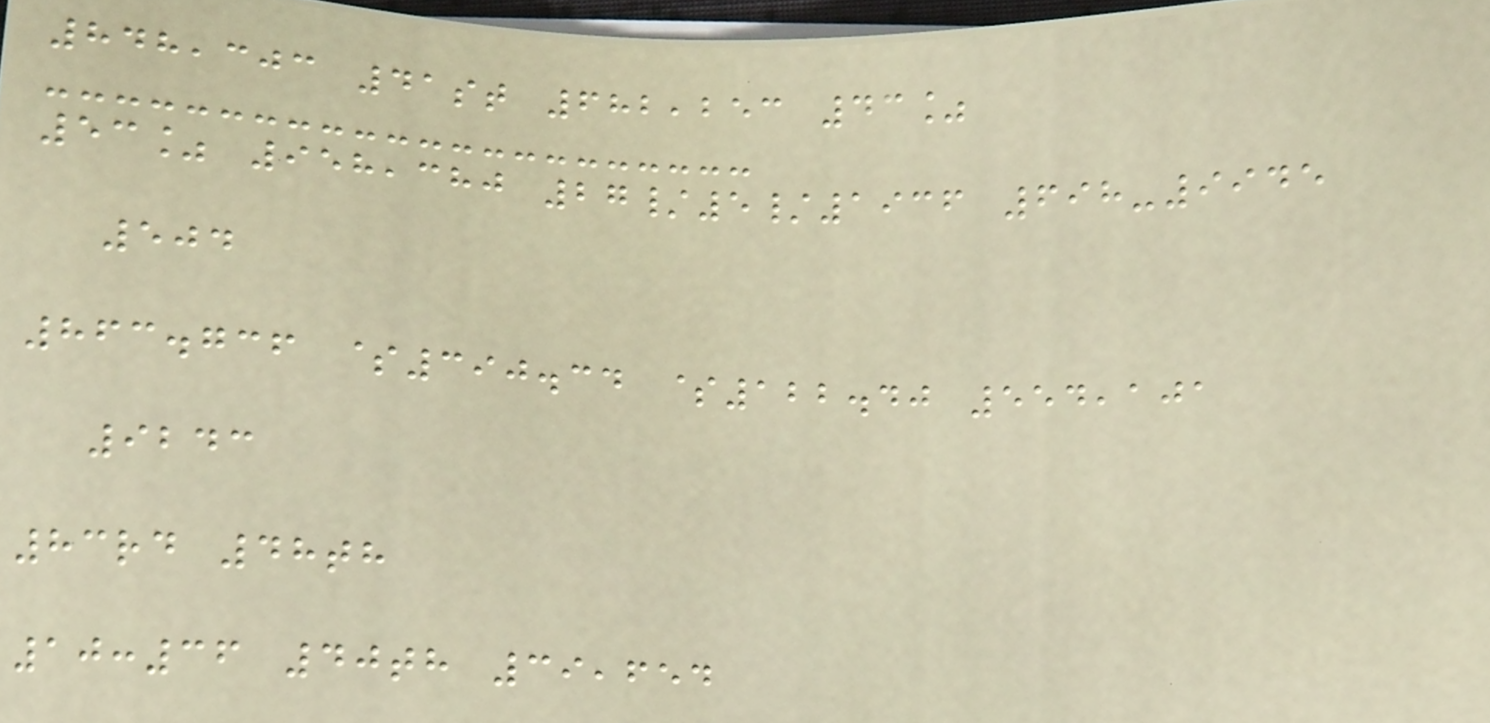848,303 41st 682,253 43%
53% 958,380 27/5/1936 698-9945
504
863.736 $390.34 $122.40 554,101
9243
83rd 48th
10:36 40th 39,654
